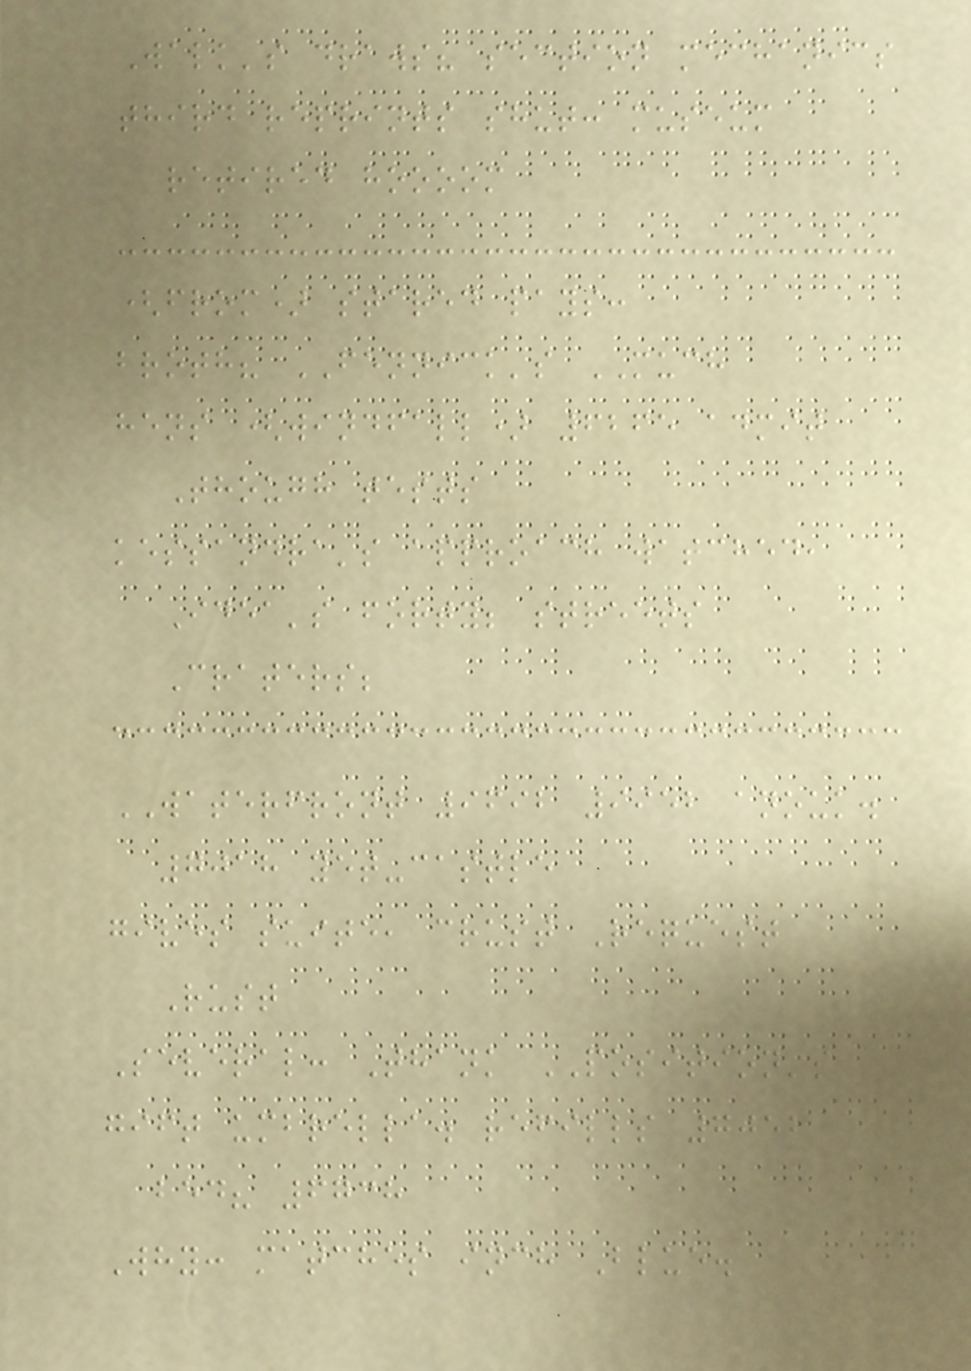Walk's draws? section mechanics
third reprints shut: museum
retired hoooom
(from) stared pays:
broth? FENNICK's MUCH
hens (windfall) 6265 admit
Though tests
kessandra's approach watched,
Idea's forty; streets
Craters;
WATERFRONT 9692 9952 anouk.
7018 yet-castle
gives suite, crust Request
Rust
Several: Thank POSITION's
gift umbrella. refills 7052
bed? 6738
Why: matches inch Blue.
